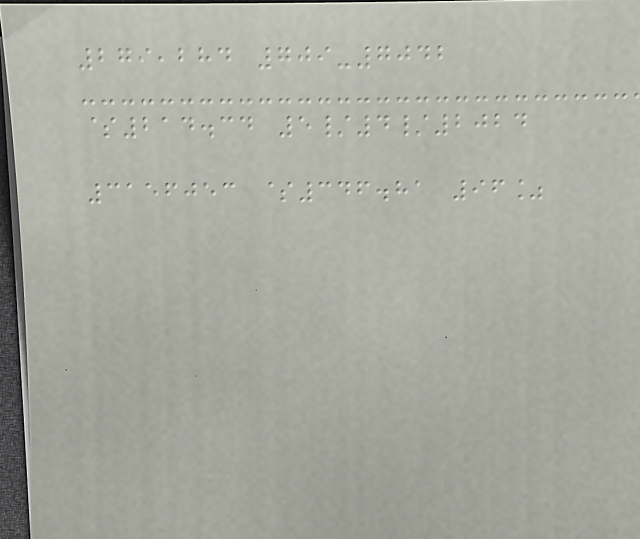279,284 709-7042
$214.34 5/4/2024
3156053 $346.81 96%
